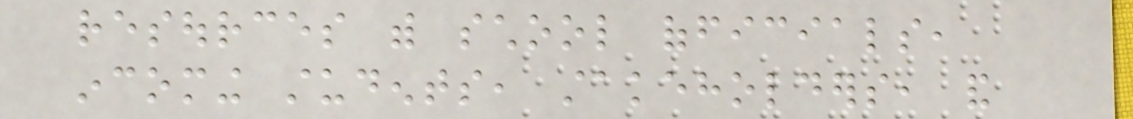resources with school officials,
incoming students, stakeholders, and
